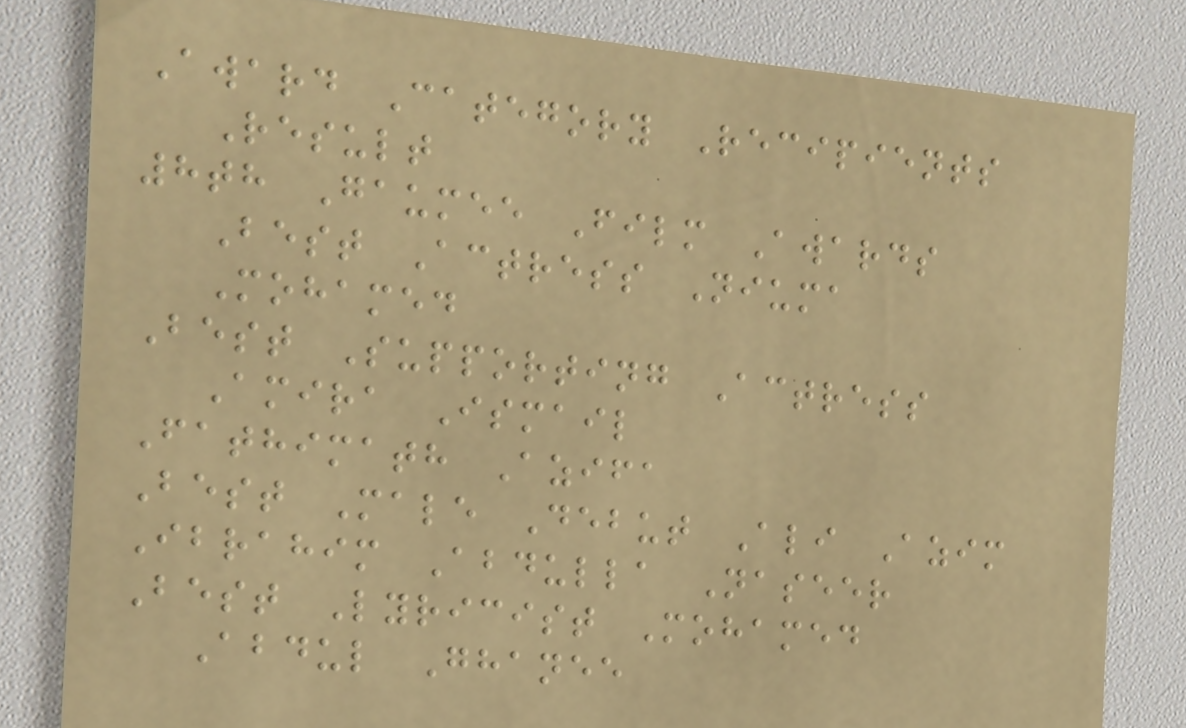Award Category Recipients
Result
8th Gaumee Film Awards
Best Actress Niuma
Mohamed
Best Supporting Actress
Amira Ismail
Fathimath Azifa
Best Male Debut Ali Azim
Ibrahim Abdulla Naseer
Best Lyricist Mohamed
Abdul Ghanee
